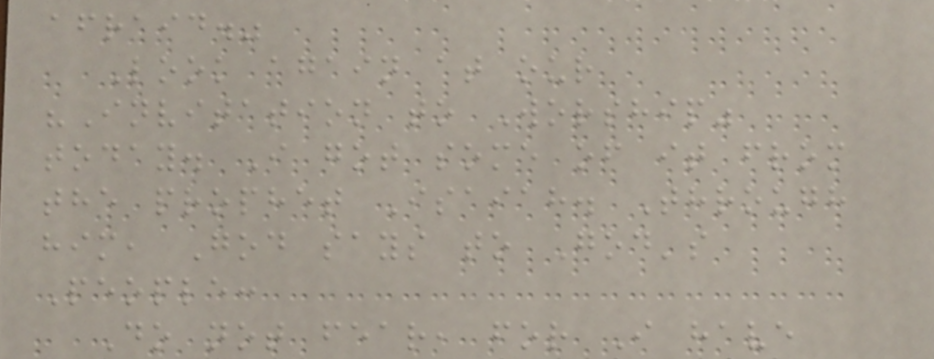afraid."
Look again at our
"Invitation to Worship"
today. I got some of it from
the prophet Isaiah. Through
him, God says to God's
People:
Do not fear, for I have
